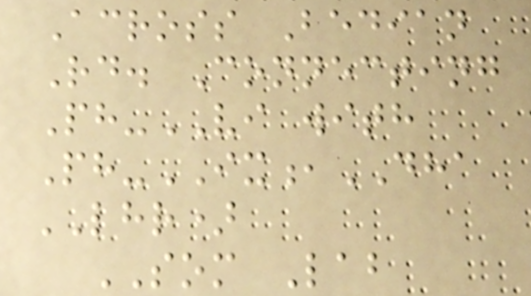Across Bedian
Rd. Connecting
Ph-VI with
Ph-IX,DHA
LHR)
SOM Lab
